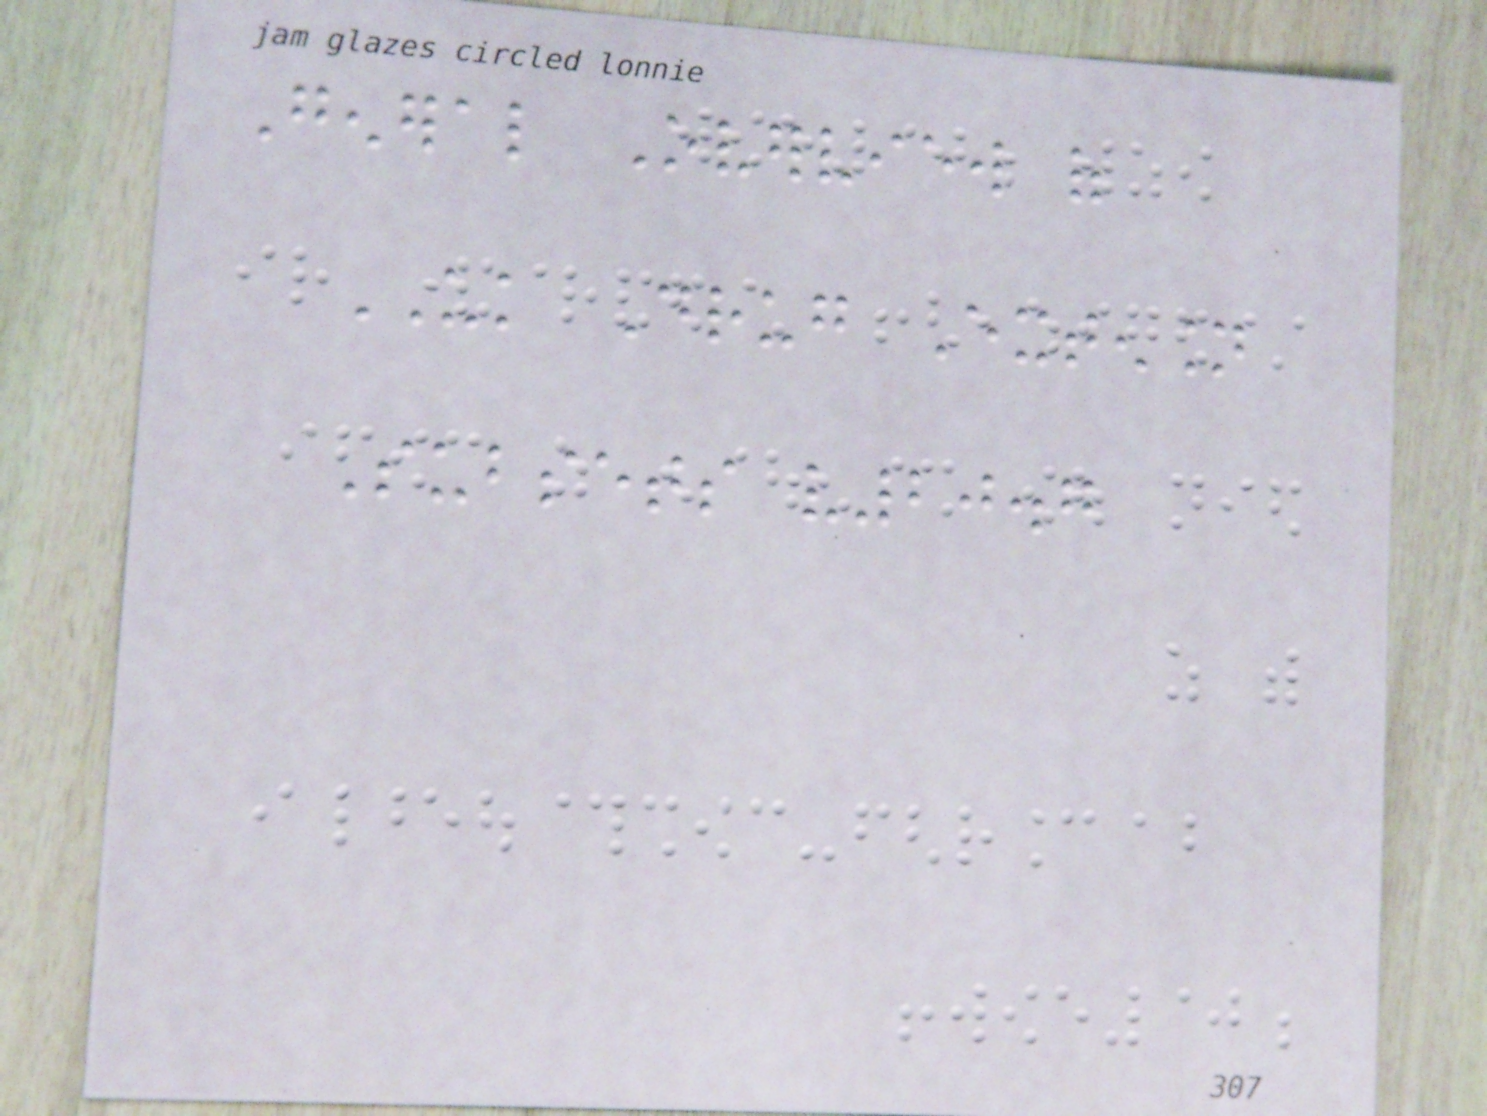General Overview of
UK Drug Extension
Subsets v20.7
